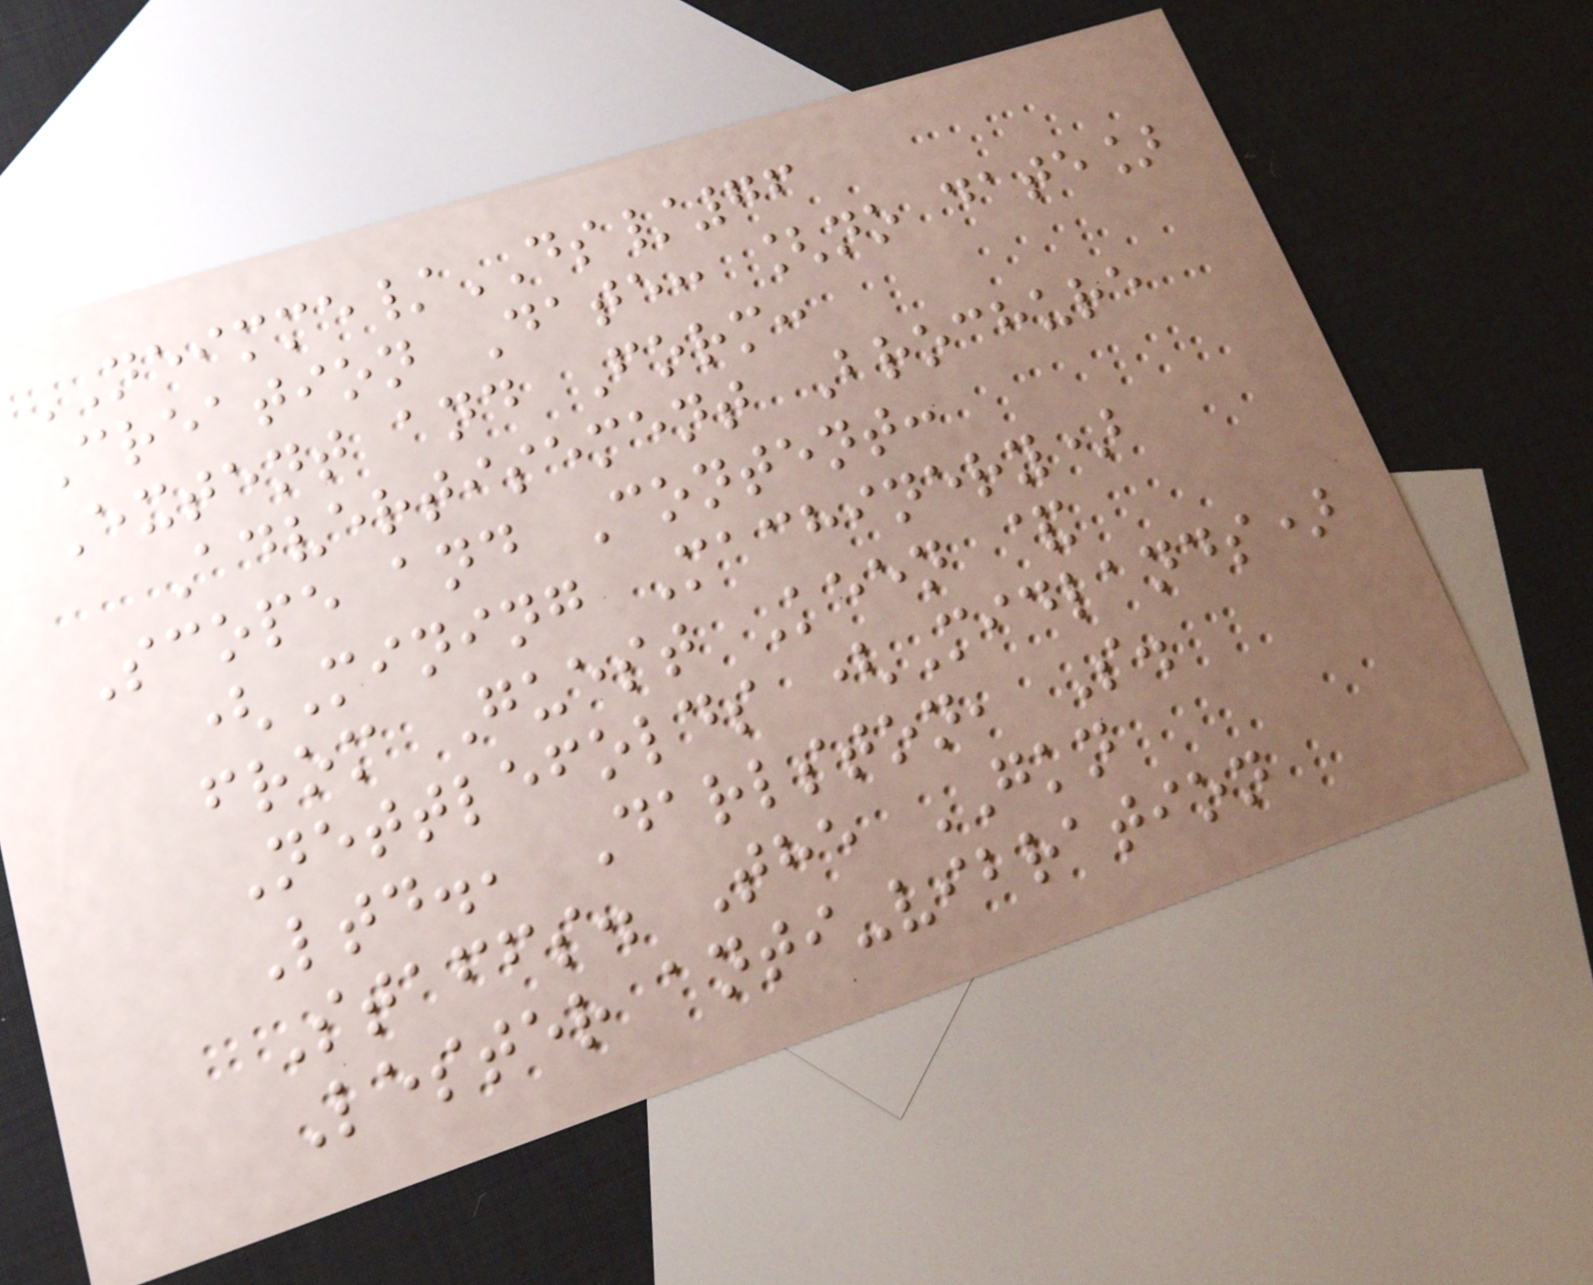NEIMME/DS/76
Creation Date: [no date]
Extent and Form:
Advertisement Brochure
Scope and Content:
(Mining Machinery)
from Guest Keen &
Nettlefolds (Midlands)
Ltd., Darlston, S.
Staffs. The GKN
Lester anti-vibration
